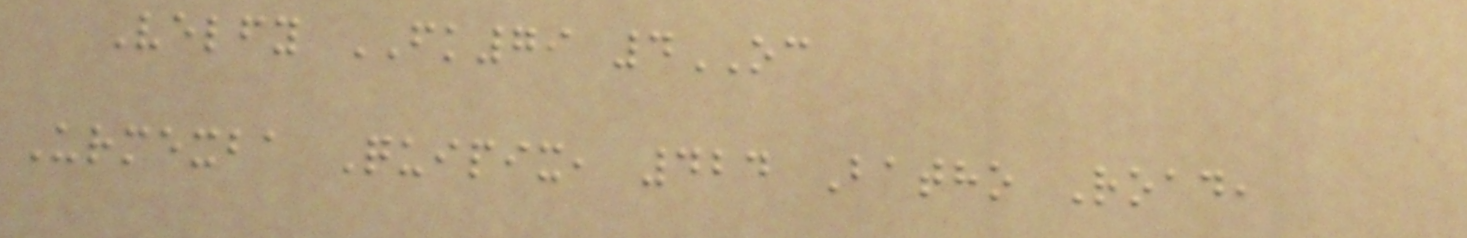Velfy FK79 4OC
Urmexba Quipix, 424 Batho Road,
